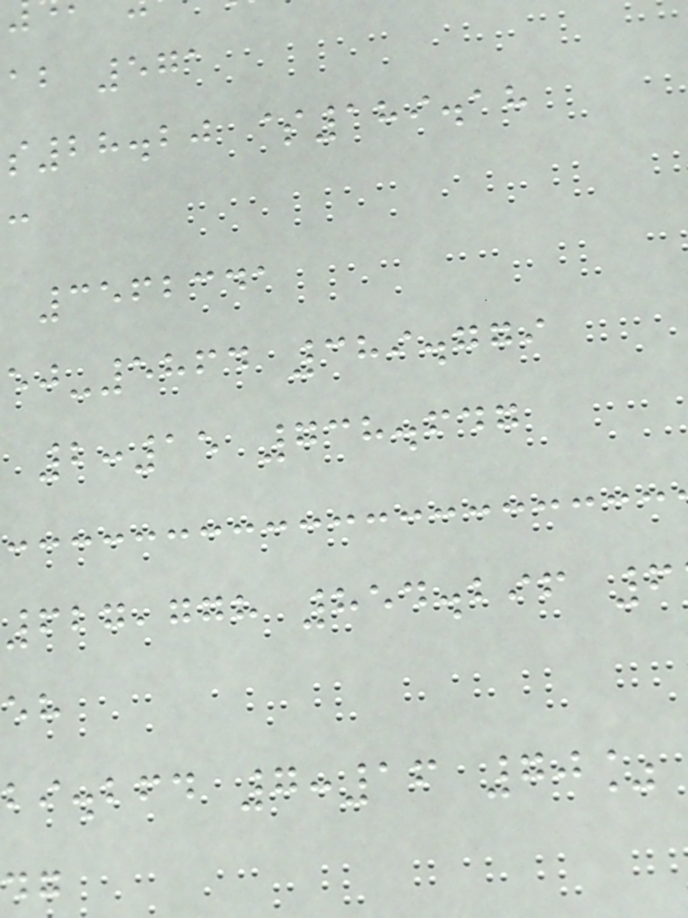ab 571
28.20 $189.18
3562341
-5864 389.779
2:15 738.647
627,778 854.296 6
bi.bfd 7:16 70%
